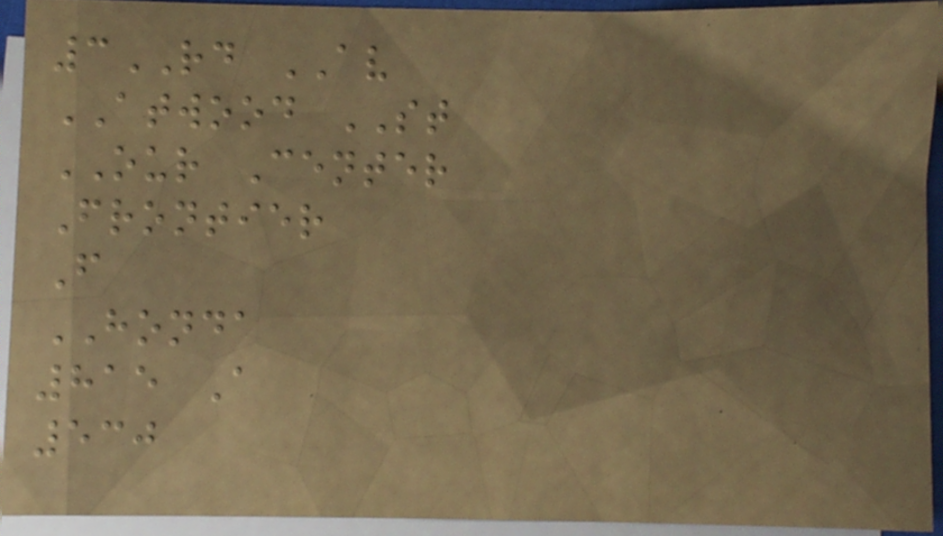3RD AV
ATWOOD ST
OUR Center
Frontier
F
HONDA
815 A
530
